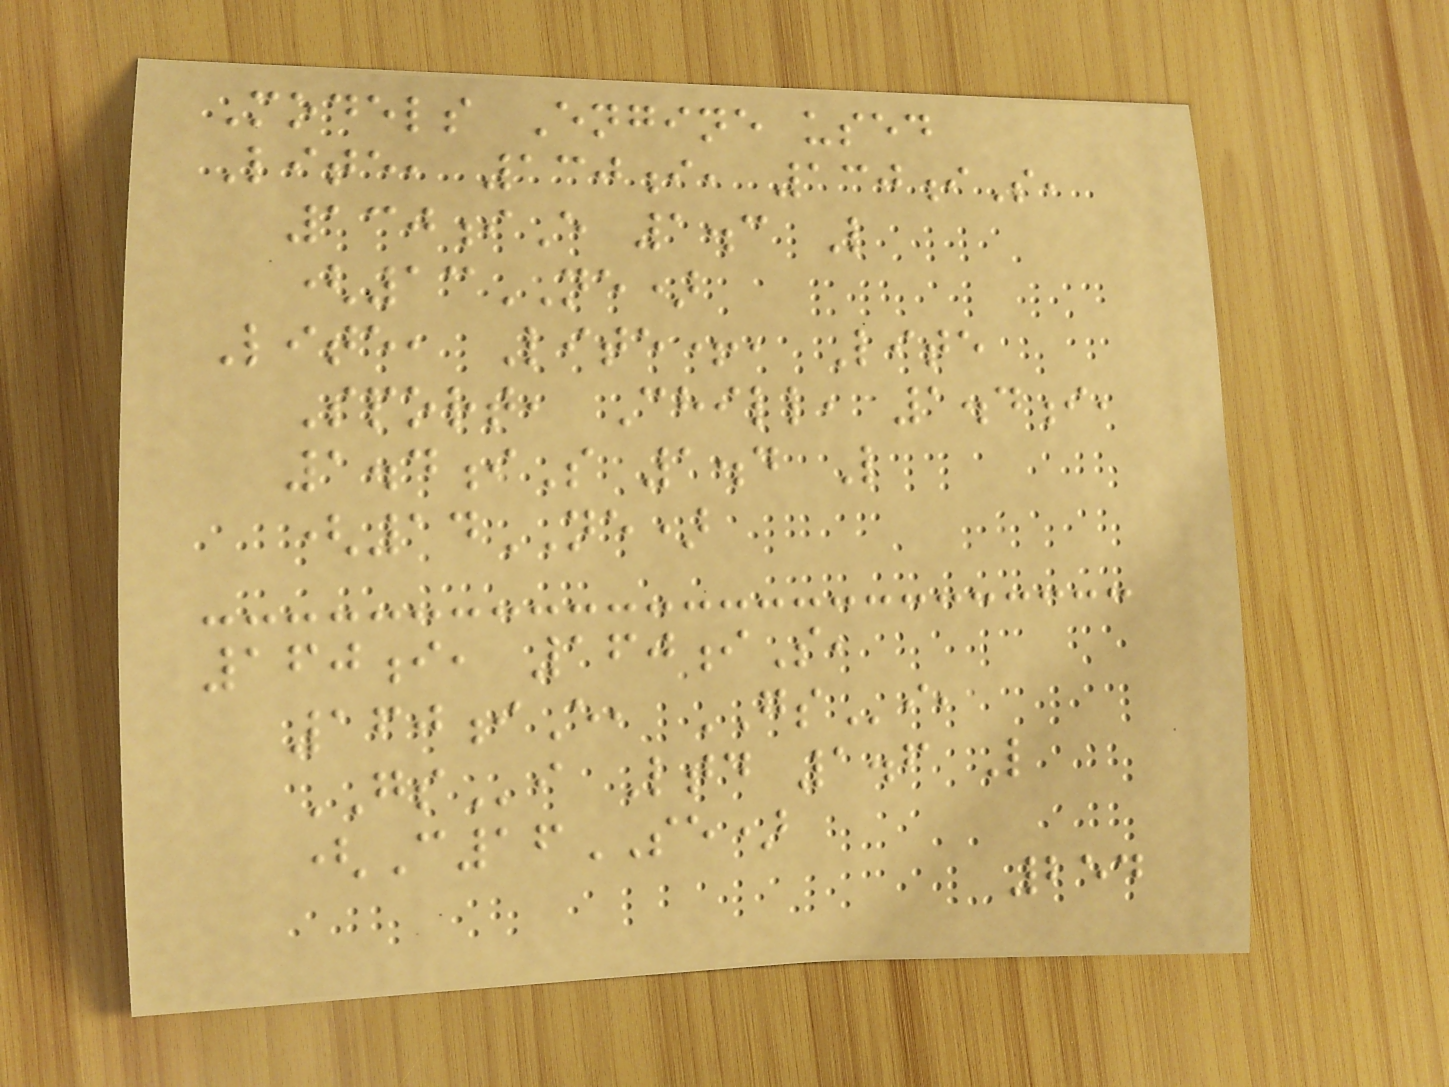Models Engine used
Lite, 130i, 130iS,
130iE 1.3 L
(13NE)
Lite, Lite+, Lite
Sport, Chill, 1.4i,
1.4iS 1.4 L
(14NE)
160i, 160iS,
160iE, GSi,
GSi Ltd 1.6 L
(C16SE)
254
